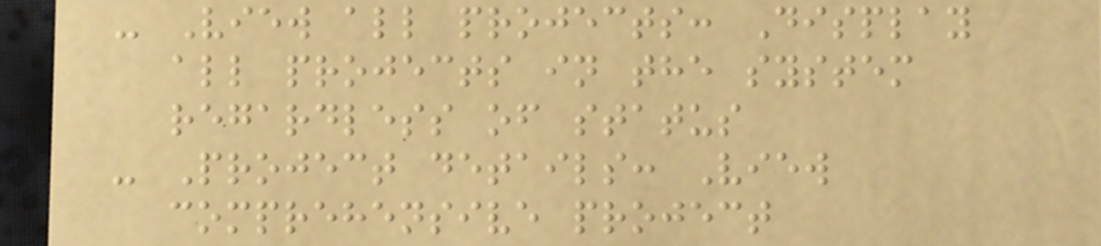- View all projects: Display
all projects in the system
regardless of status
- Project details: View
comprehensive project
